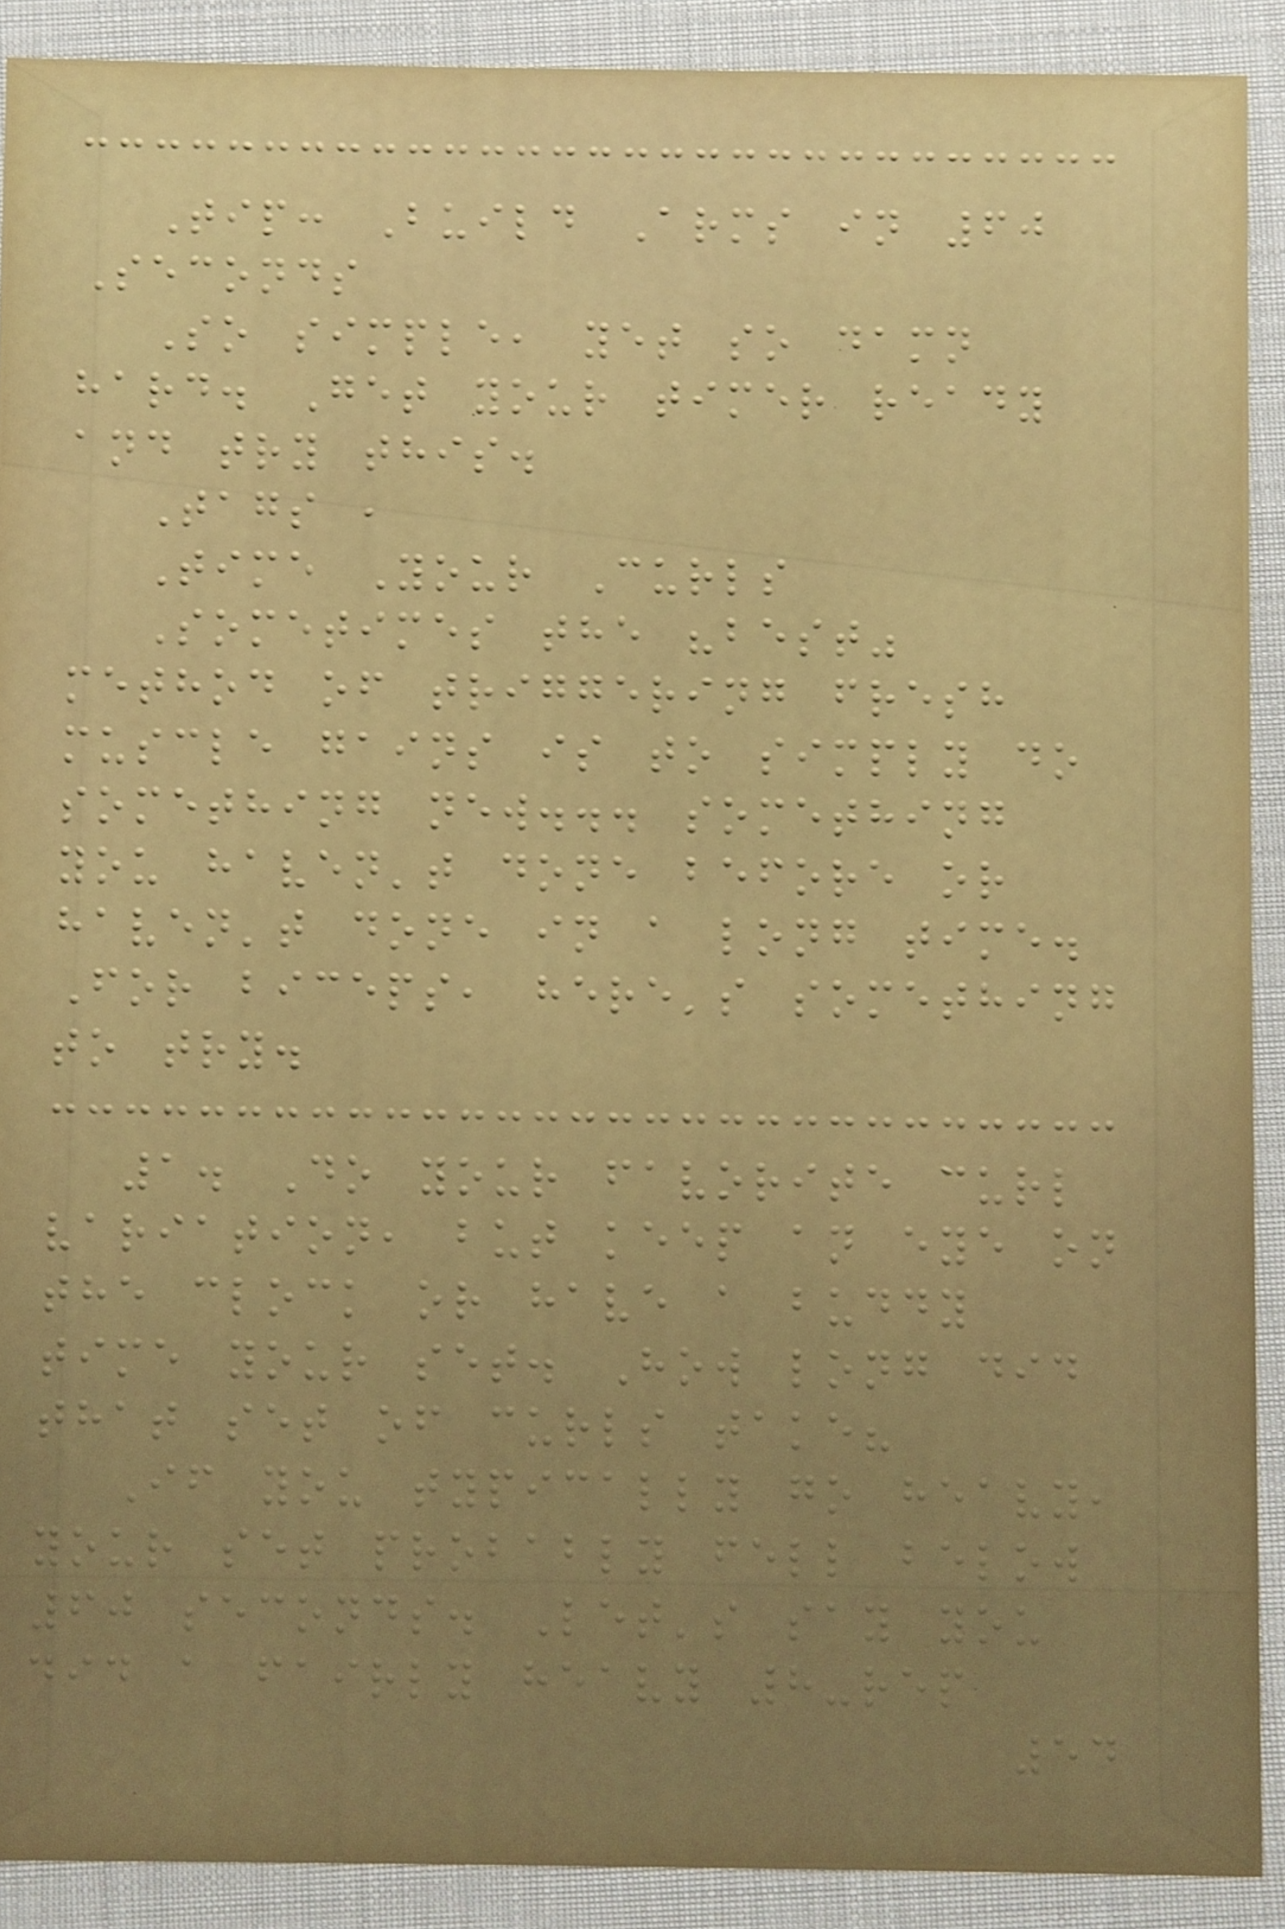Tip: Build Arms in 60
Seconds
So simple, yet so damn
hard. Get your timer ready
and try this.
Tags ,
Time Your Curls
Sometimes the "best"
method of triggering fresh
muscle gains is to simply do
something new... something
you haven't done before or
haven't done in a long time.
For biceps, here's something
to try.
1. Do your favorite curl
variation, but keep an eye on
the clock or have a buddy
time your set. How long did
that set of curls take?
If you typically go heavy,
your set probably fell below
60 seconds. Let's say you
did a fairly heavy 8-rep
54
